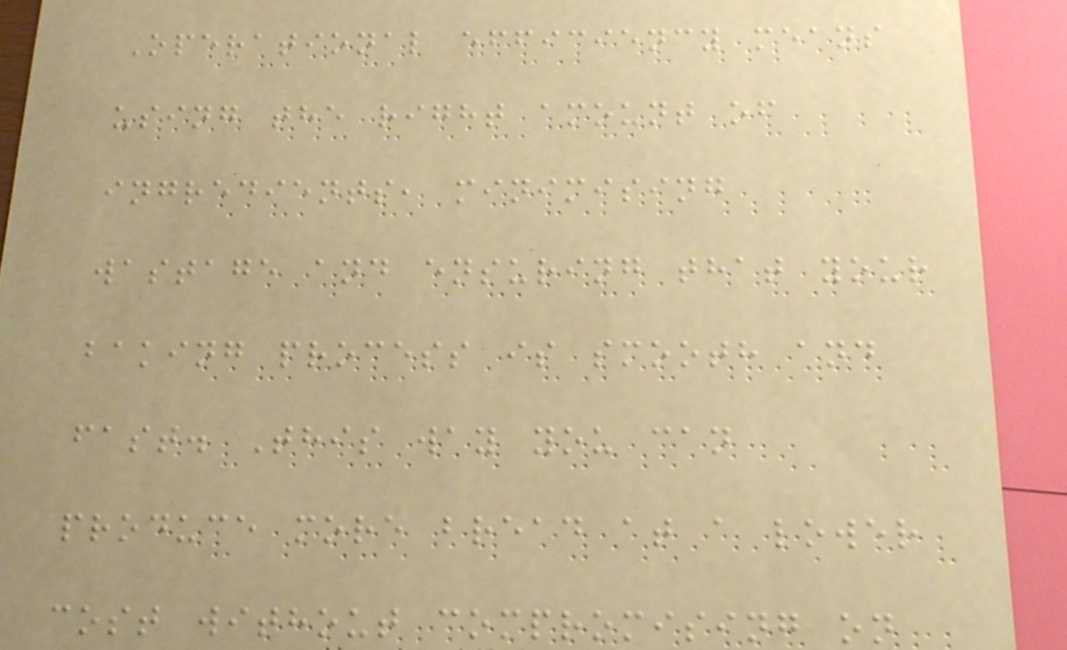Operational efficiency means
using the right amount of
ingredients, minimising
wastage and ensuring that your
baking process is smooth and
fast. This way you can
produce more bread at a lower
cost without compromising on
